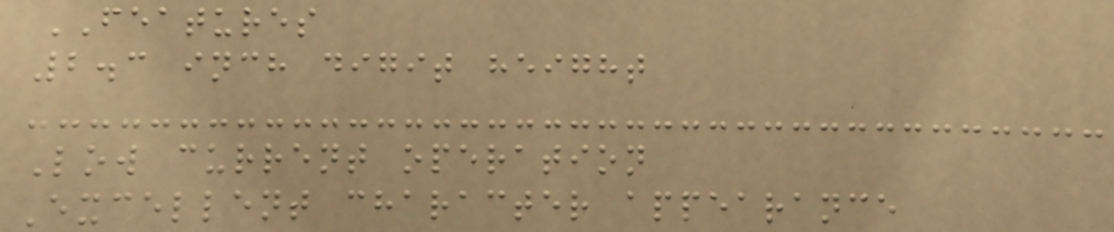FEATURES
2.3 inch digit height
Low current operation
Excellent character appearance
